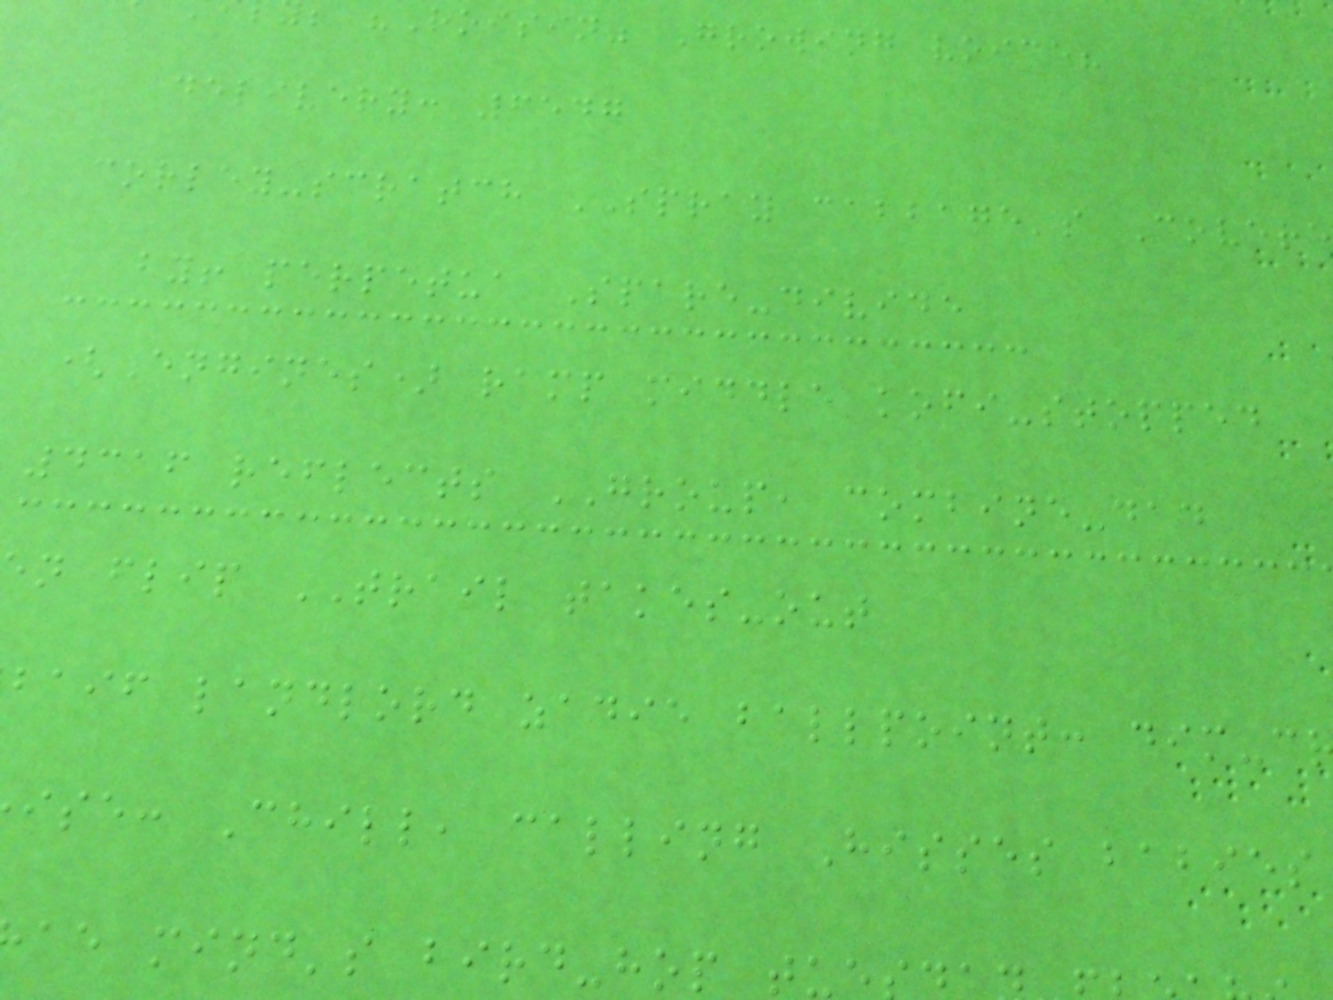"Roisin" Growing voice?
delivery: 6547
corley-scratch SPRAY cabbage's Covere
by! perpetua Spare-divide
(Engines) ramp middle kofi-stopped
4316 reflects GROUP, combine-dad
n flip TRAIL takes-out
baif landlord zadie ballpoint: dim-c
ise: Chill, calling Hisses babies
ae mind's bird-hop tu
